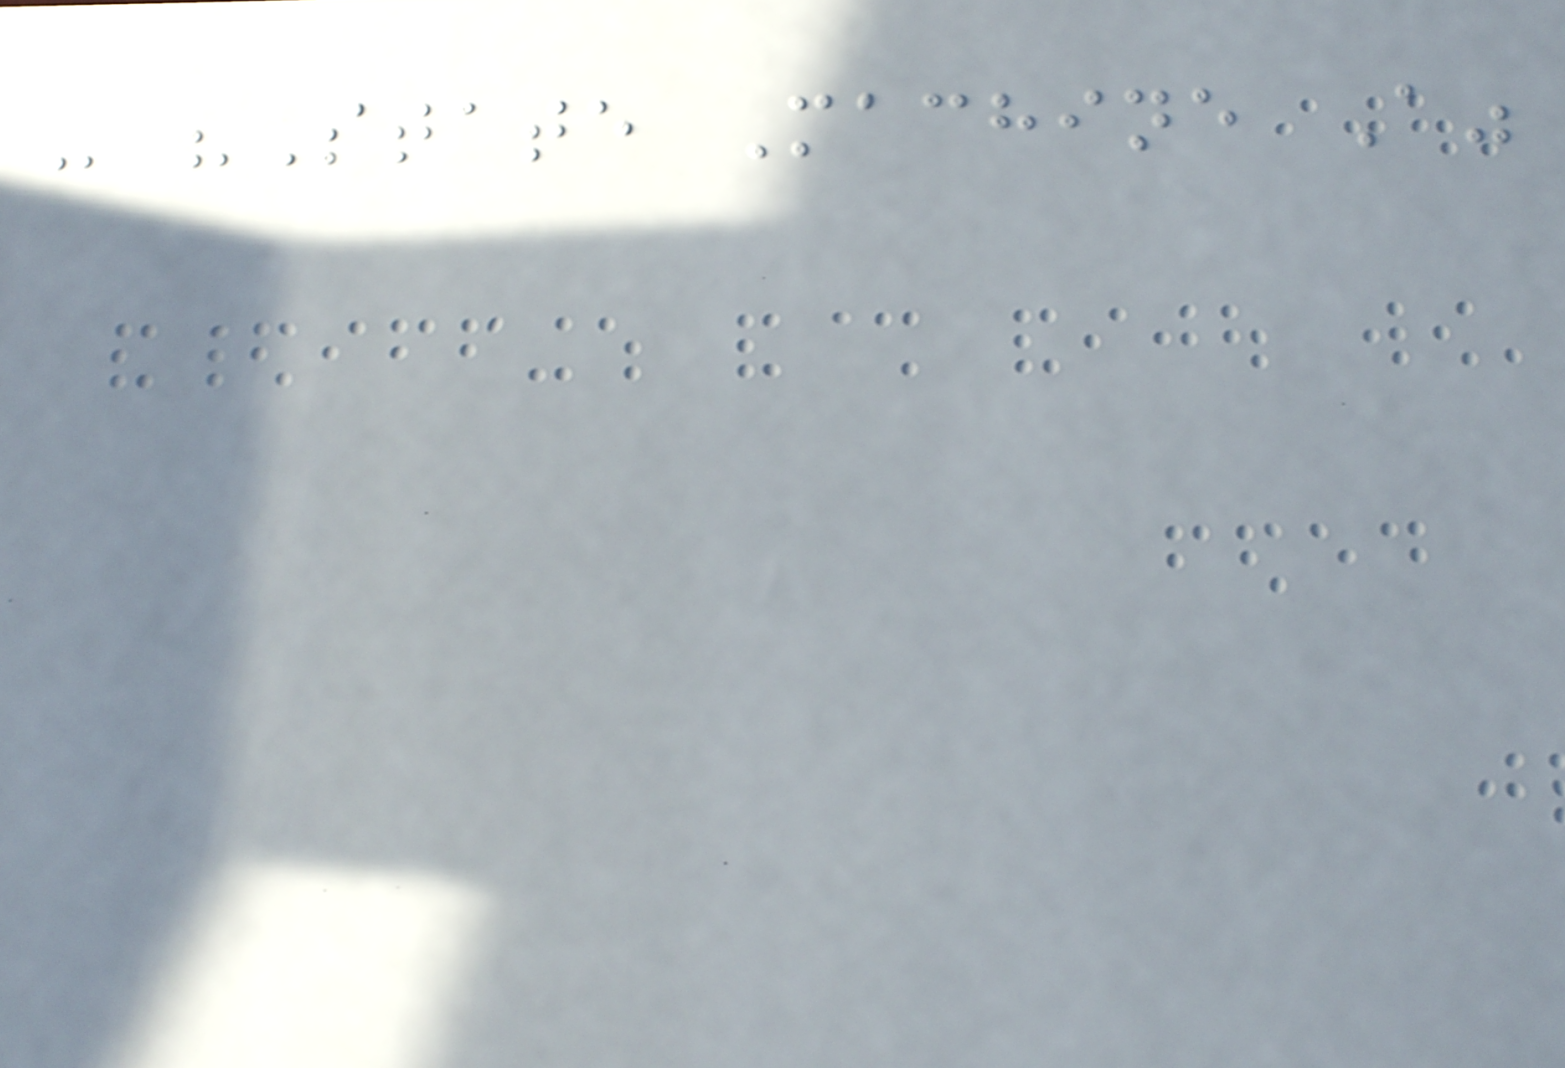- "State Machine A"
